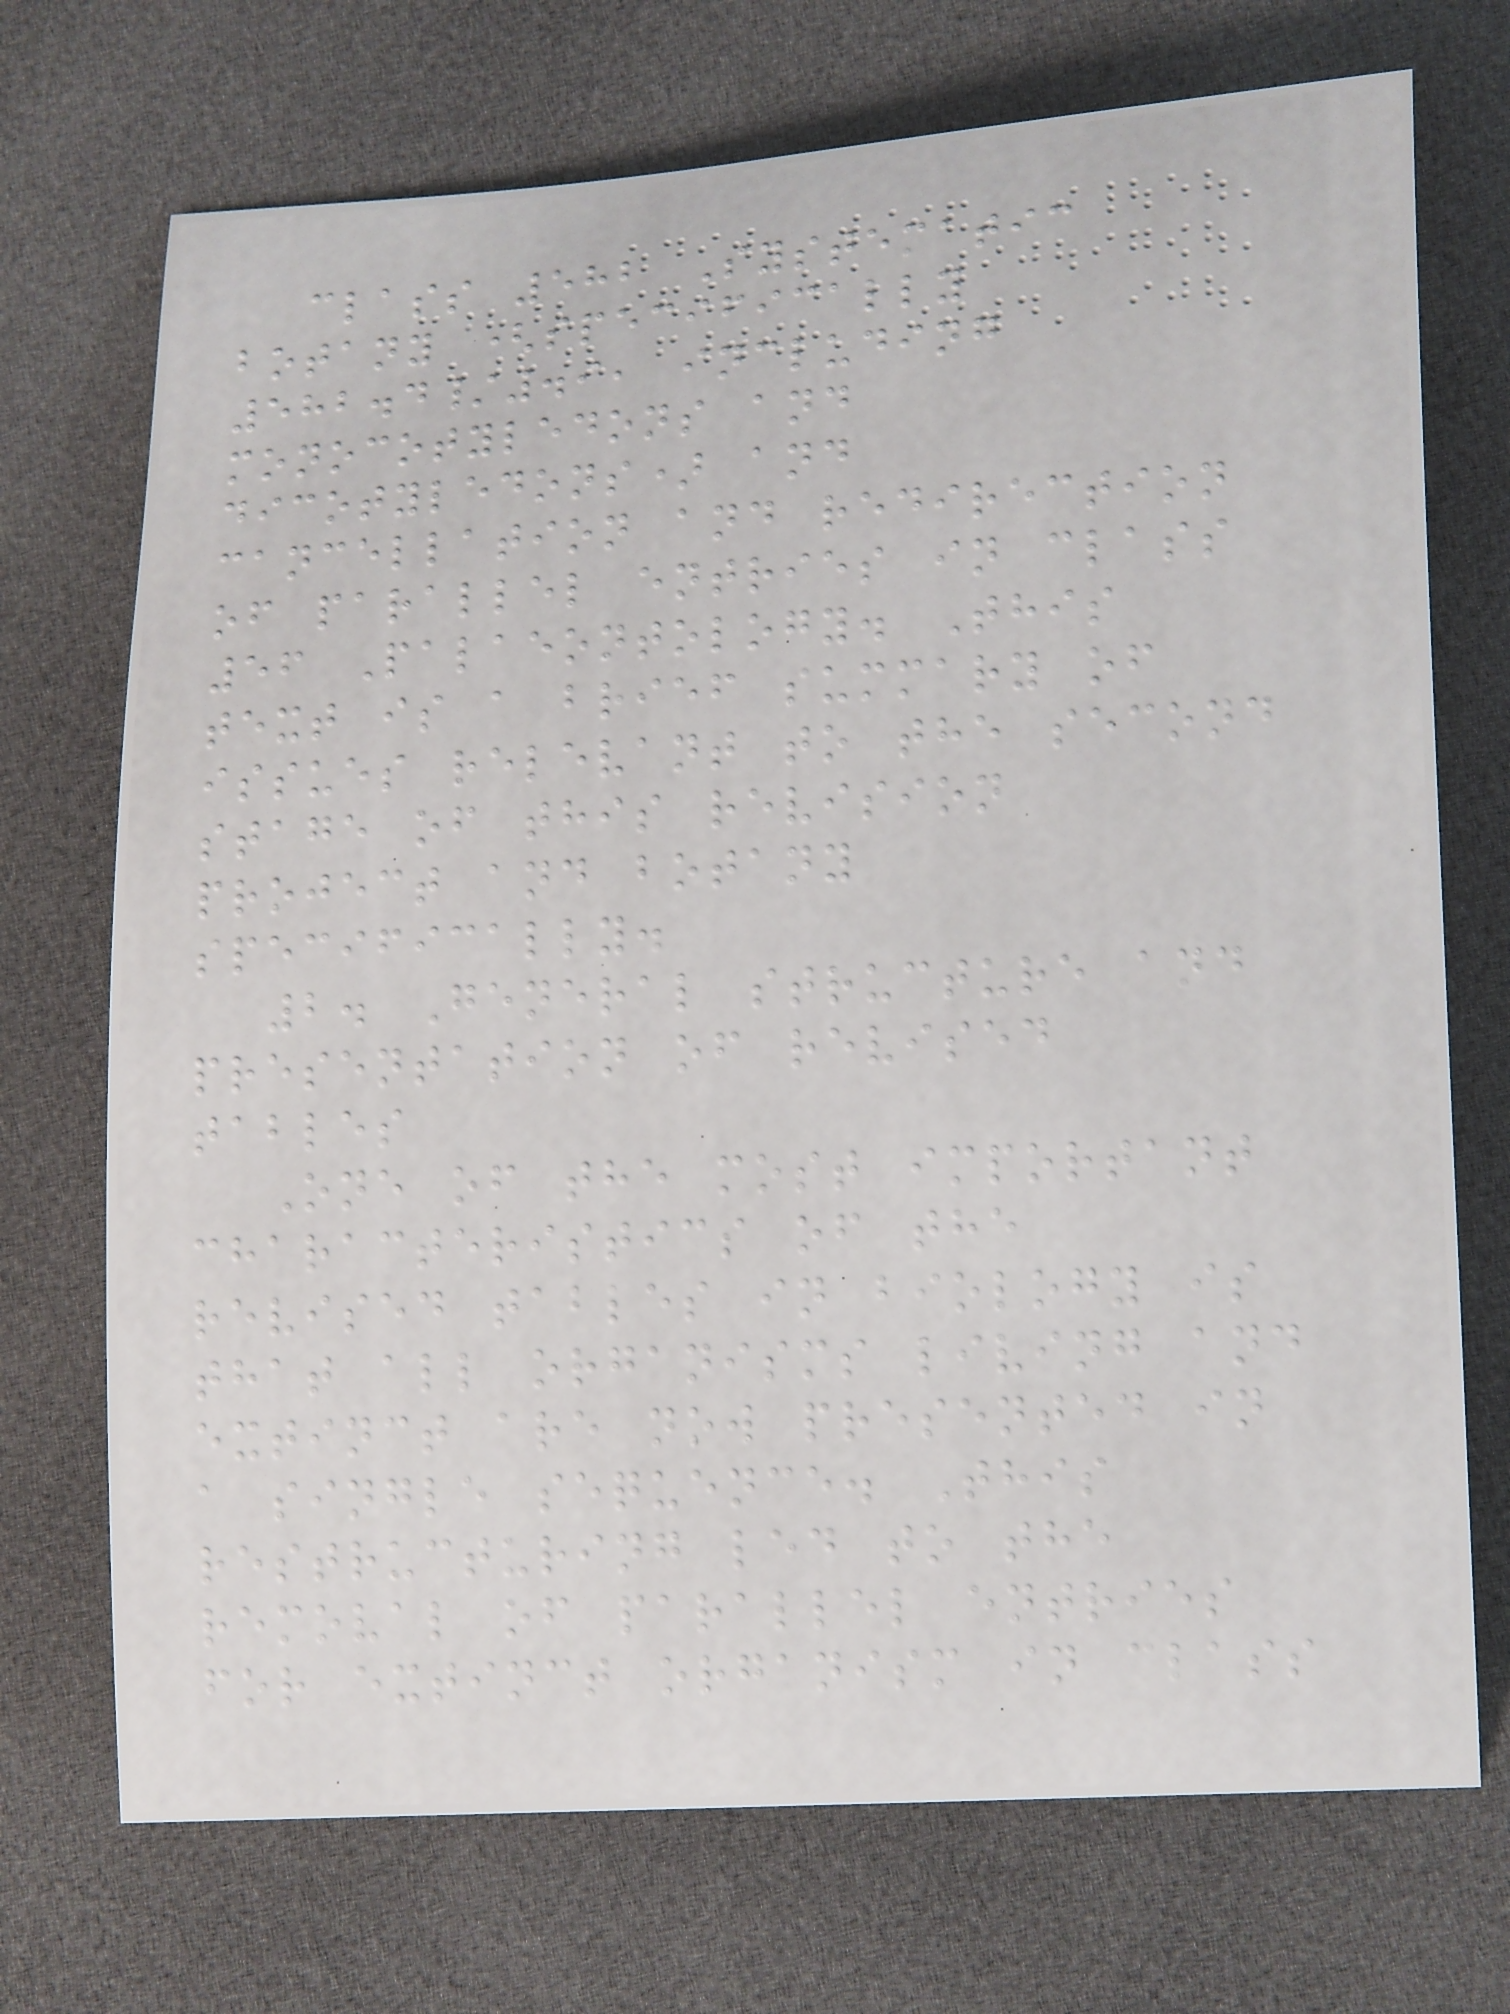class 582 Systematic
botany (specifically
582.4/.9, including
monocotyledons and
dicotyledons) and
cancellation and redirection
of parallel entries in class
56 Palaeontology. This
text is a brief summary of
issues relevant to the second
stage of this revision
project and botany
specifically.
2. General structure and
presentation of revised
tables
One of the most important
characteristics of the
revised tables in biology is
that all organisms living and
extinct are now presented in
a single sequence. This
restructuring led to the
removal of parallel entries
for extinct organism in class
